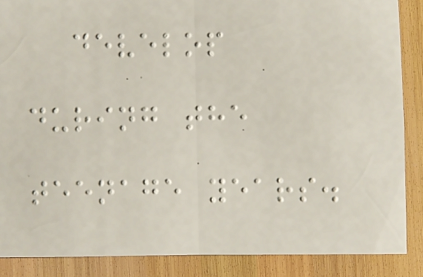develop
during the
teenage years.
